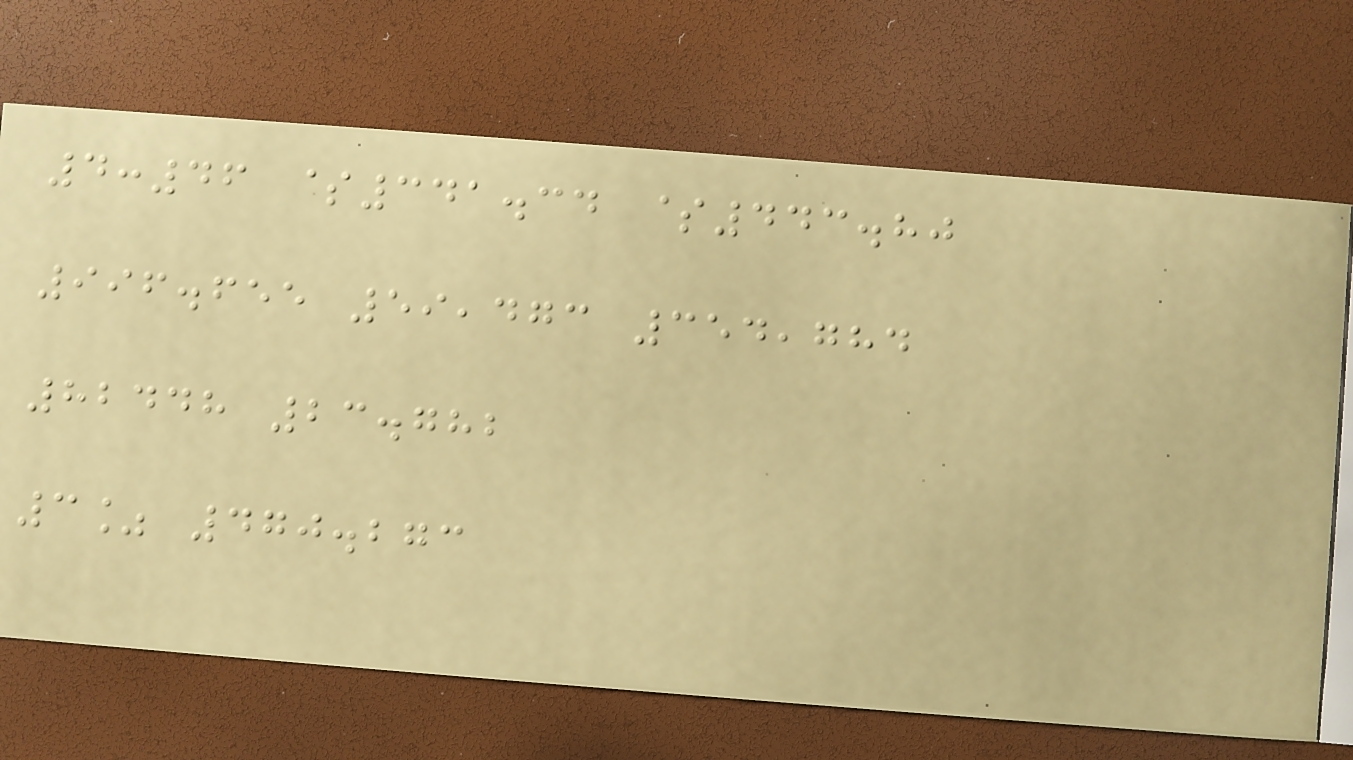4:46 $341.34 $443.80
996.655 59,473 354,784
82448 23.782
3% 470.273
